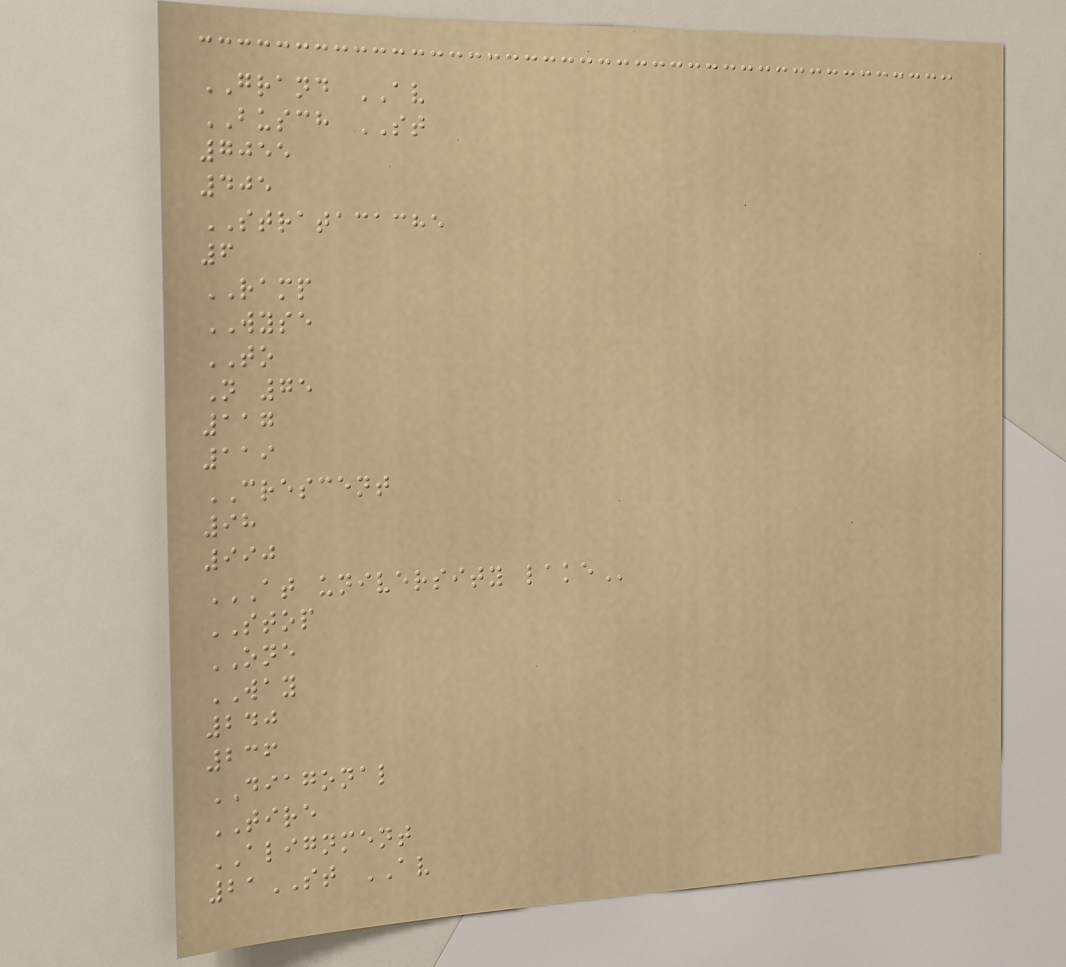GRAND AV
BUSCH ST
7055
405
STRATACACHE
6
RAMP
WYSE
TO
N 75
117
119
CRESCENT
98
990
AT UNIVERSITY LAKE
STOP
ONE
WAY
240
236
DIAGONAL
TIRE
ALIGNMENT
21ST AV
